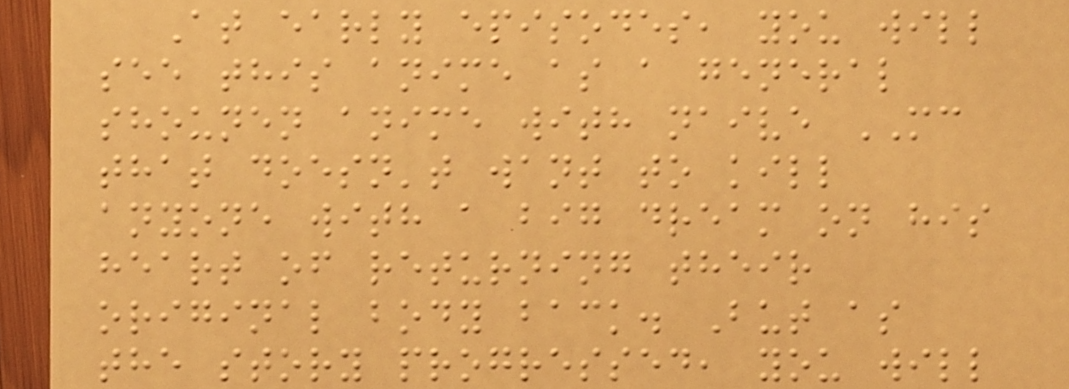At early episodes, you will
see this anime as a general
shounen anime with naive MC
that doesn't want to kill
anyone with a big dream on his
heart of returning their
original body back. But as
the story progressed, you will
